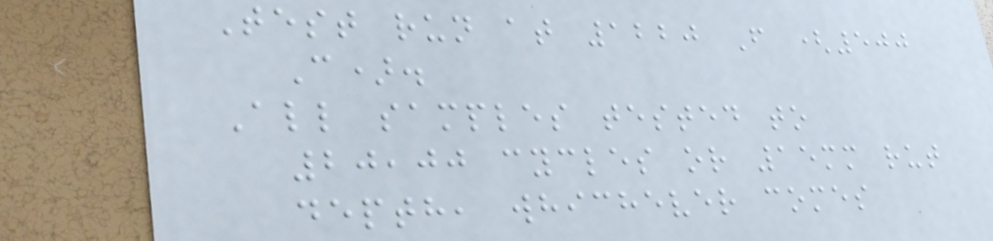Test run at 1220 F (500
C).
All samples tested to
20,00 cycles or 15mm rut
depth, whichever comes
